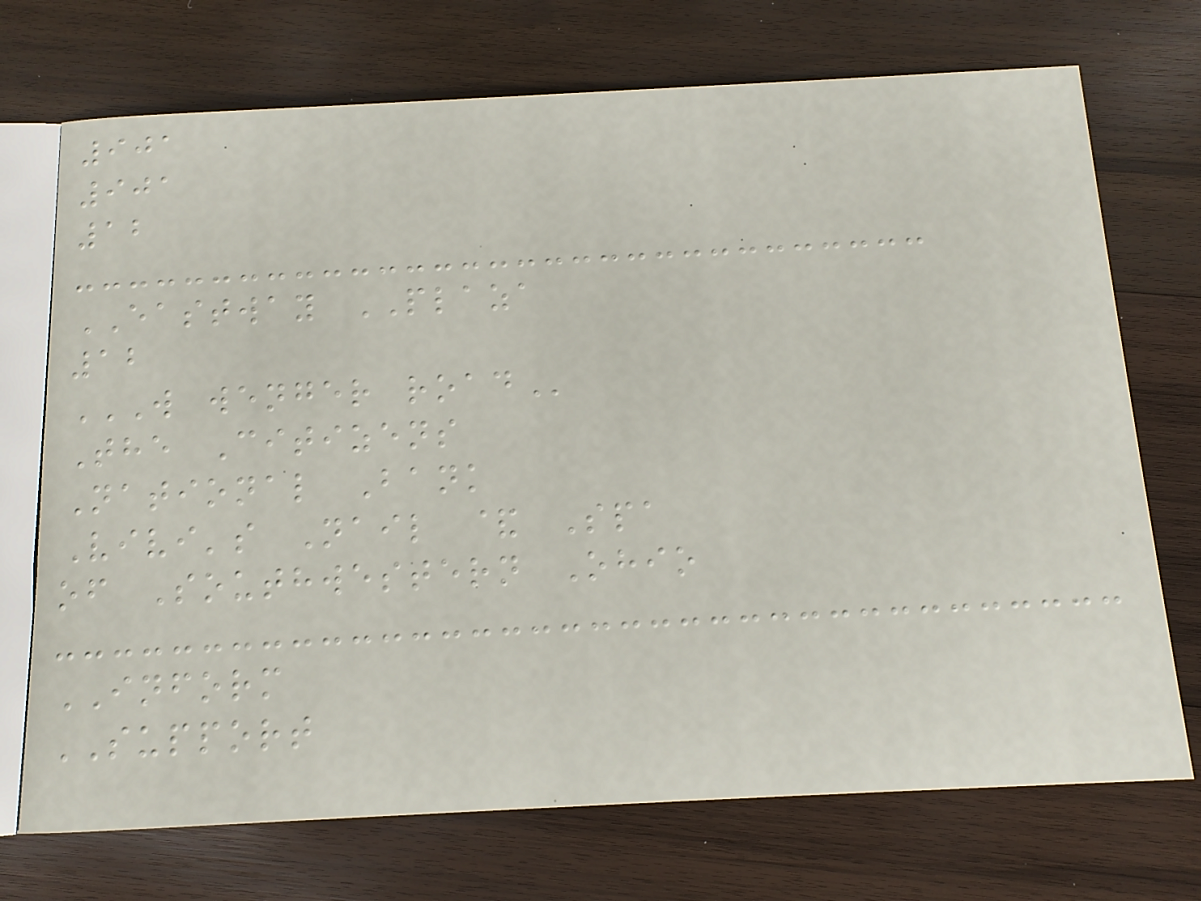901
901
12
EASTWAY PLAZA
12
W WENGER ROAD
The Citizens
National Bank
Vivi's Nail & Spa
of Southwestern Ohio
INFORM
SUPPORT
